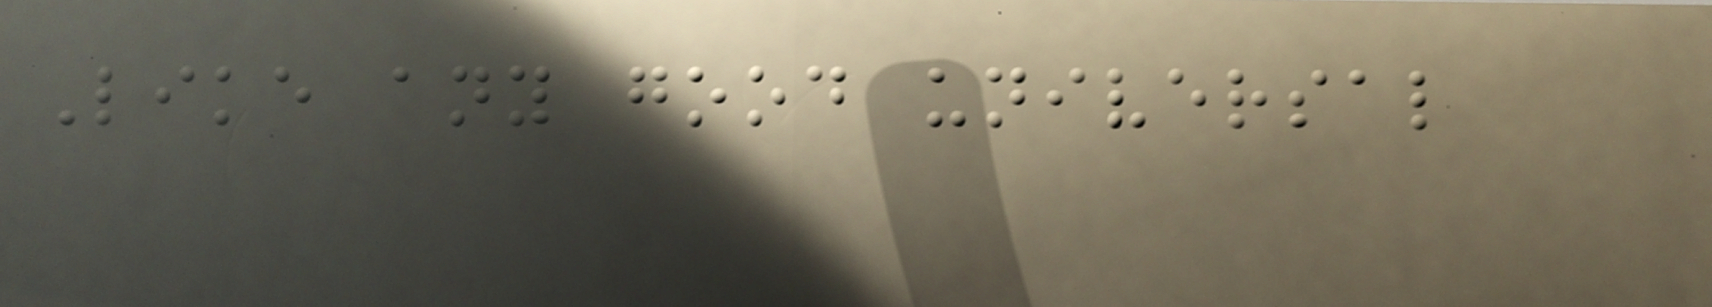Like any good universal
